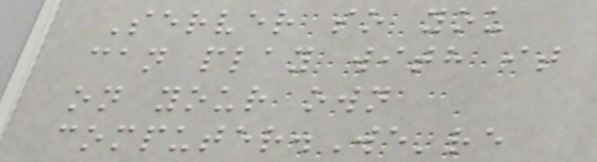Server so you
can play with it
on your own
computer.We're
